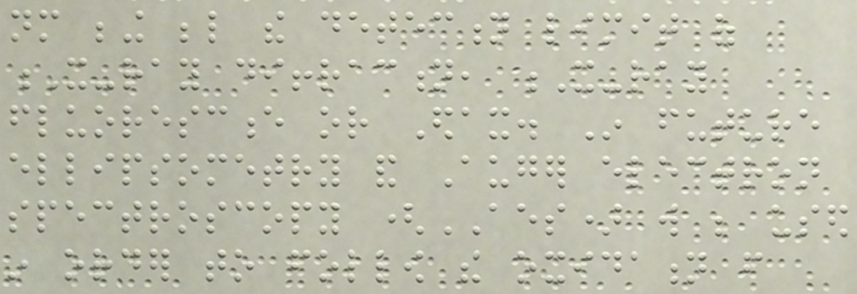nm being below the detection limit of
X-ray diffraction, X-ray
fluorescence or Edax. In future
ellipsometry and Auger electron
spectroscopy (AES) will be used
in order to follow the oxidation from
